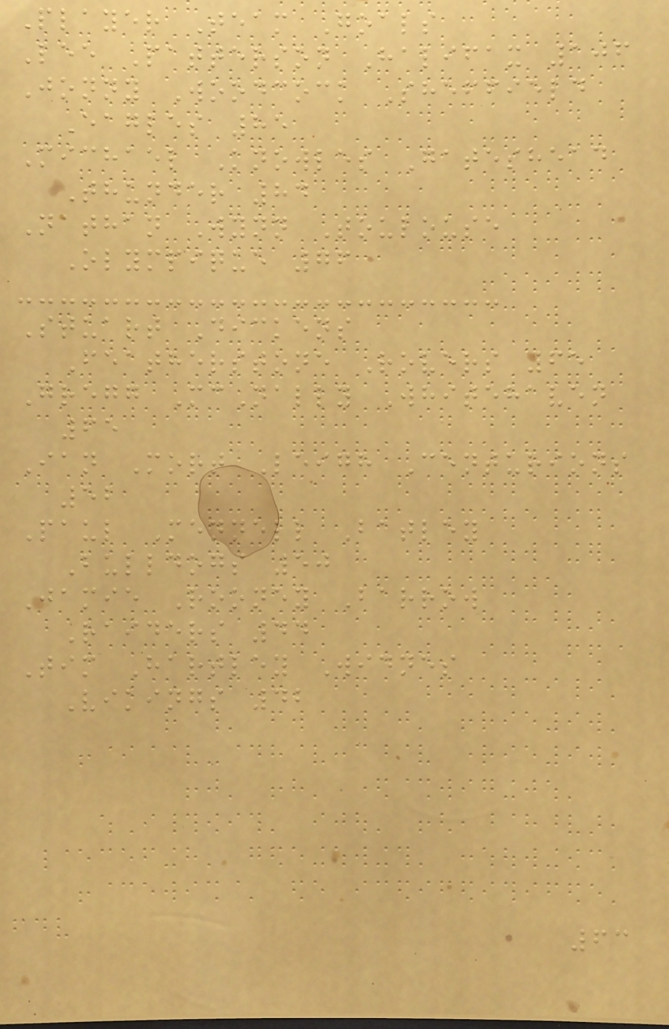Player Team Goals
Lee Patterson Halifax 106
Jonny Woodcock Sheffield
Eagles 85
Michael Knowles Gateshead
Thunder 84
Nathan Wynn Toulouse
Olympique 76
Stuart Dickens
Featherstone Rovers 65
Gregg McNally Whitehaven
65
Ian Mort Leigh Centurions
52
Paul Mennell Batley
Bulldogs 50
Jamie Rooney Barrow
Raiders 44
Tim Hartley Widnes
Vikings 42
63
